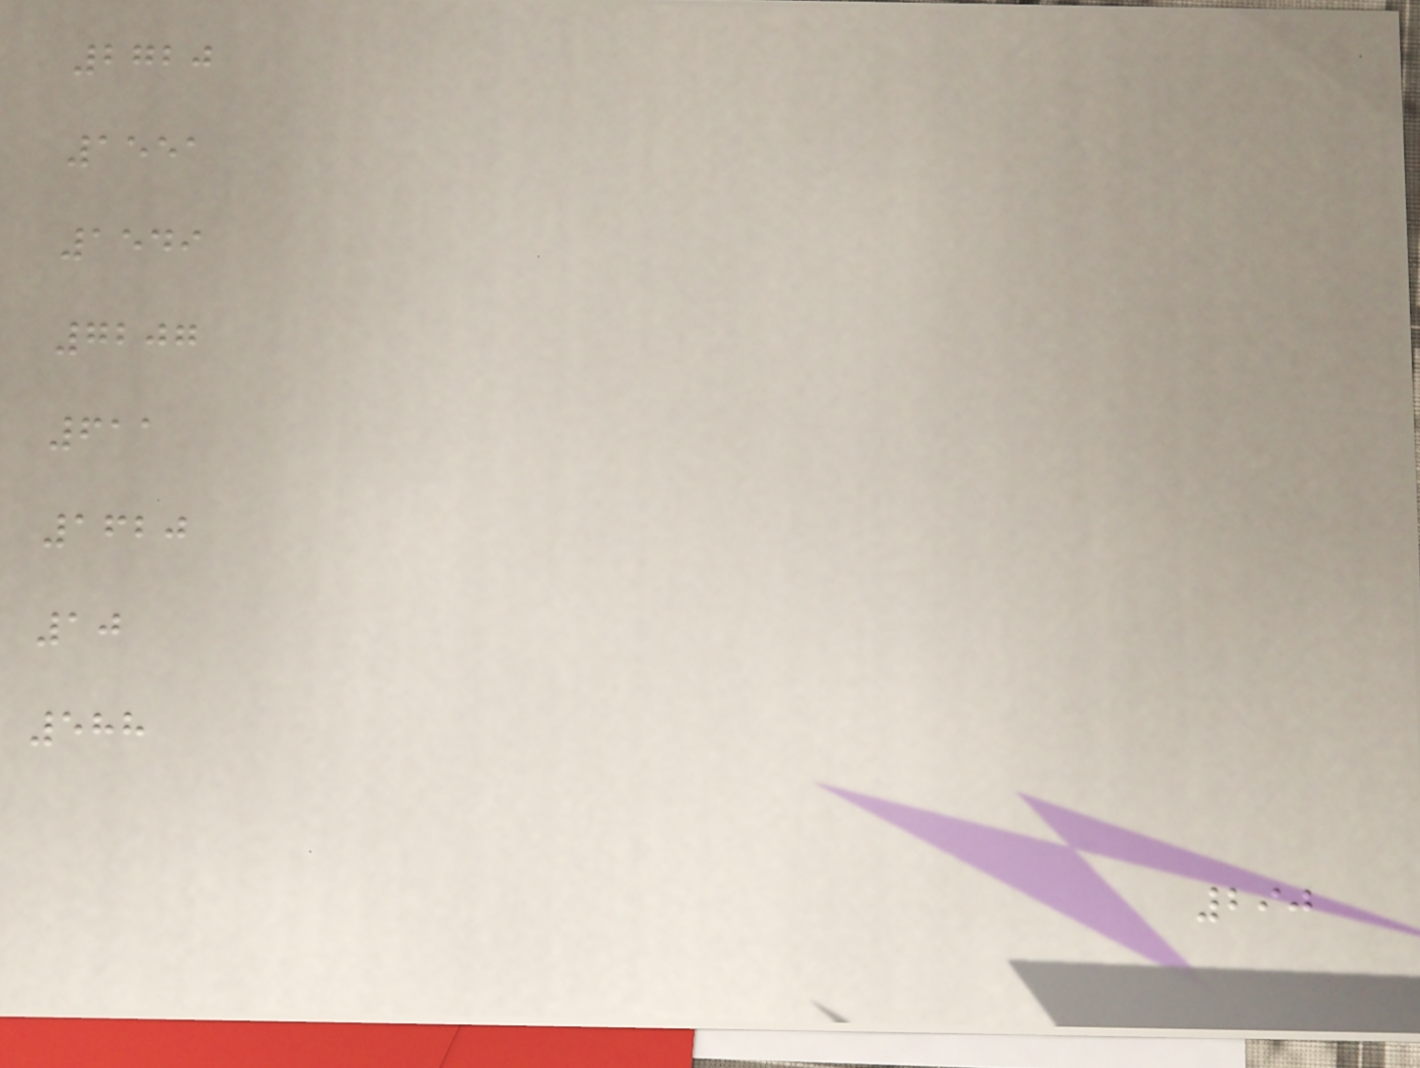2720
1551
1549
7207
611
1620
10
588
290
